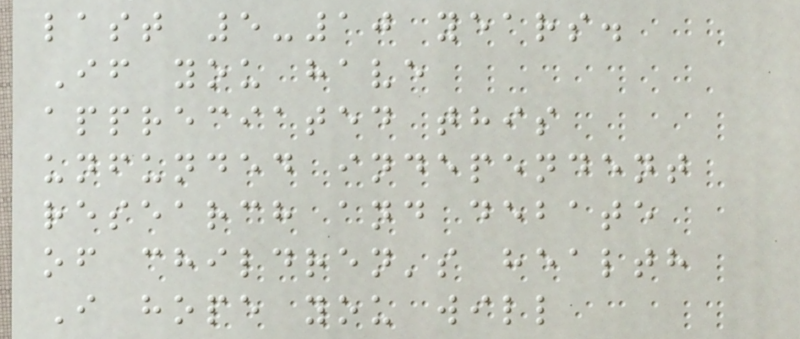last 5-10 years.
If you have
appreciated this
unfunded independent
research and debate
of children's health
I hope you will
